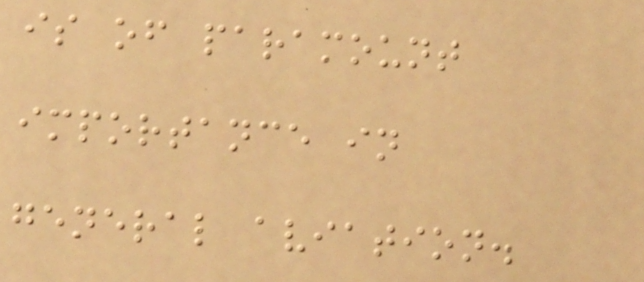is of paramount
importance in
general aviation.
